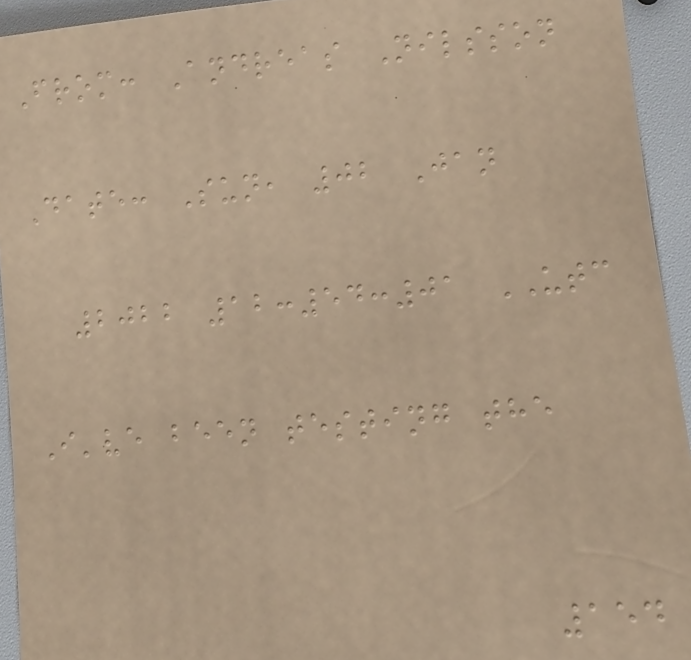From: Andreas Nilsson
Date: Sun, 02 Jan
2022 12:54:01 UTC
I've been testing the
154
